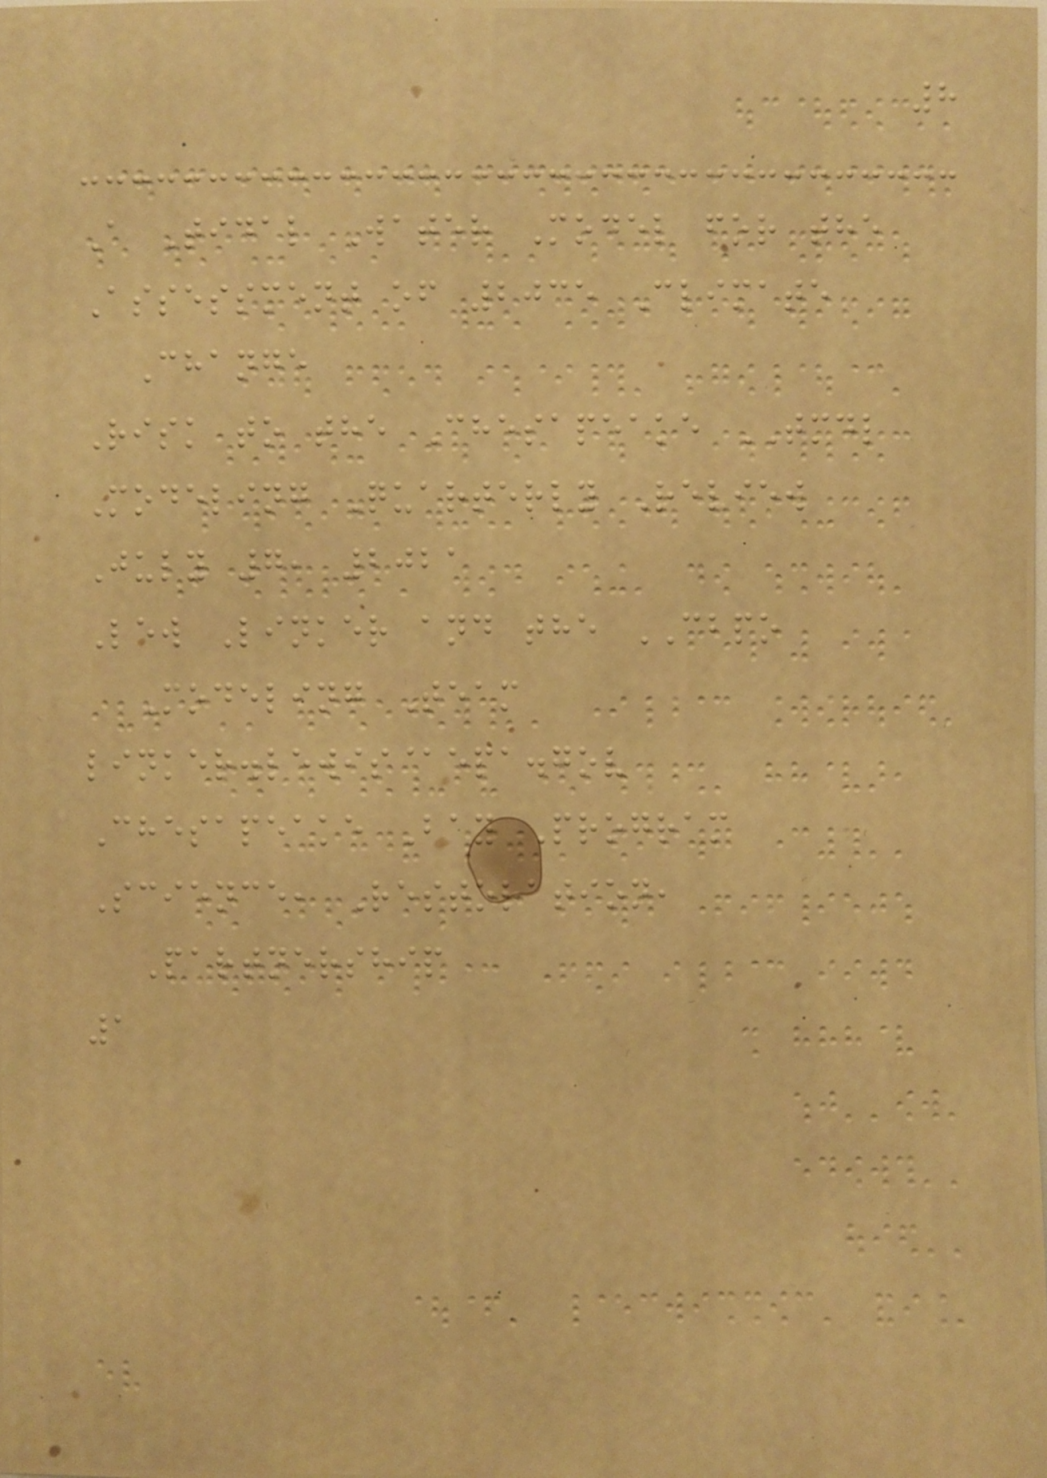8
A Tidal Water Model for the
Assessment of 2035 Climate
Change
Risk to the Chesapeake TMDL
Modeling Quarterly Review
July 7, 2021
Lew Linker and the CBPO
Modeling Team
linker.lewis@epa.gov
Chesapeake Bay Program
Science, Restoration,
Partnership
1
